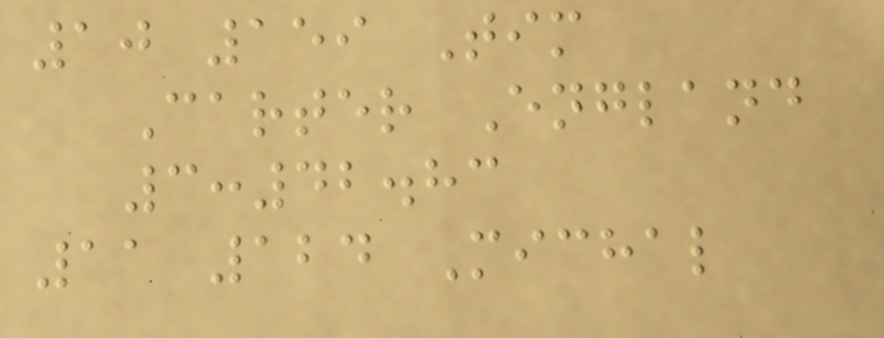10 159 Tim
Carter England
3:42.83
11 124 Michal
